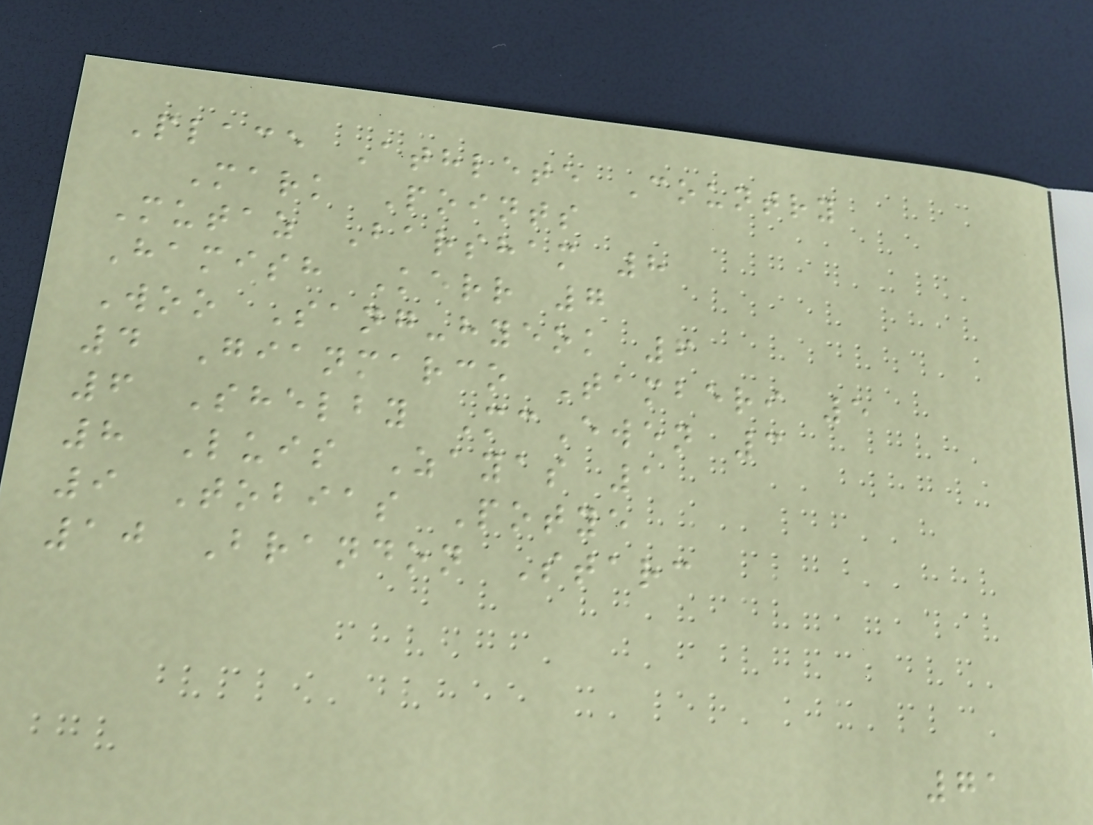Place Athlete Country
Mark Points
Mutaz Barsham 8
Hamish Kerr 7
Woo Sang-hyeok 6
4 Gianmarco Tamberi 5
6 Shelby McEwen 3
8 Luis Zayas 1
9 Tobias Potye
10 Brandon Starc
71
